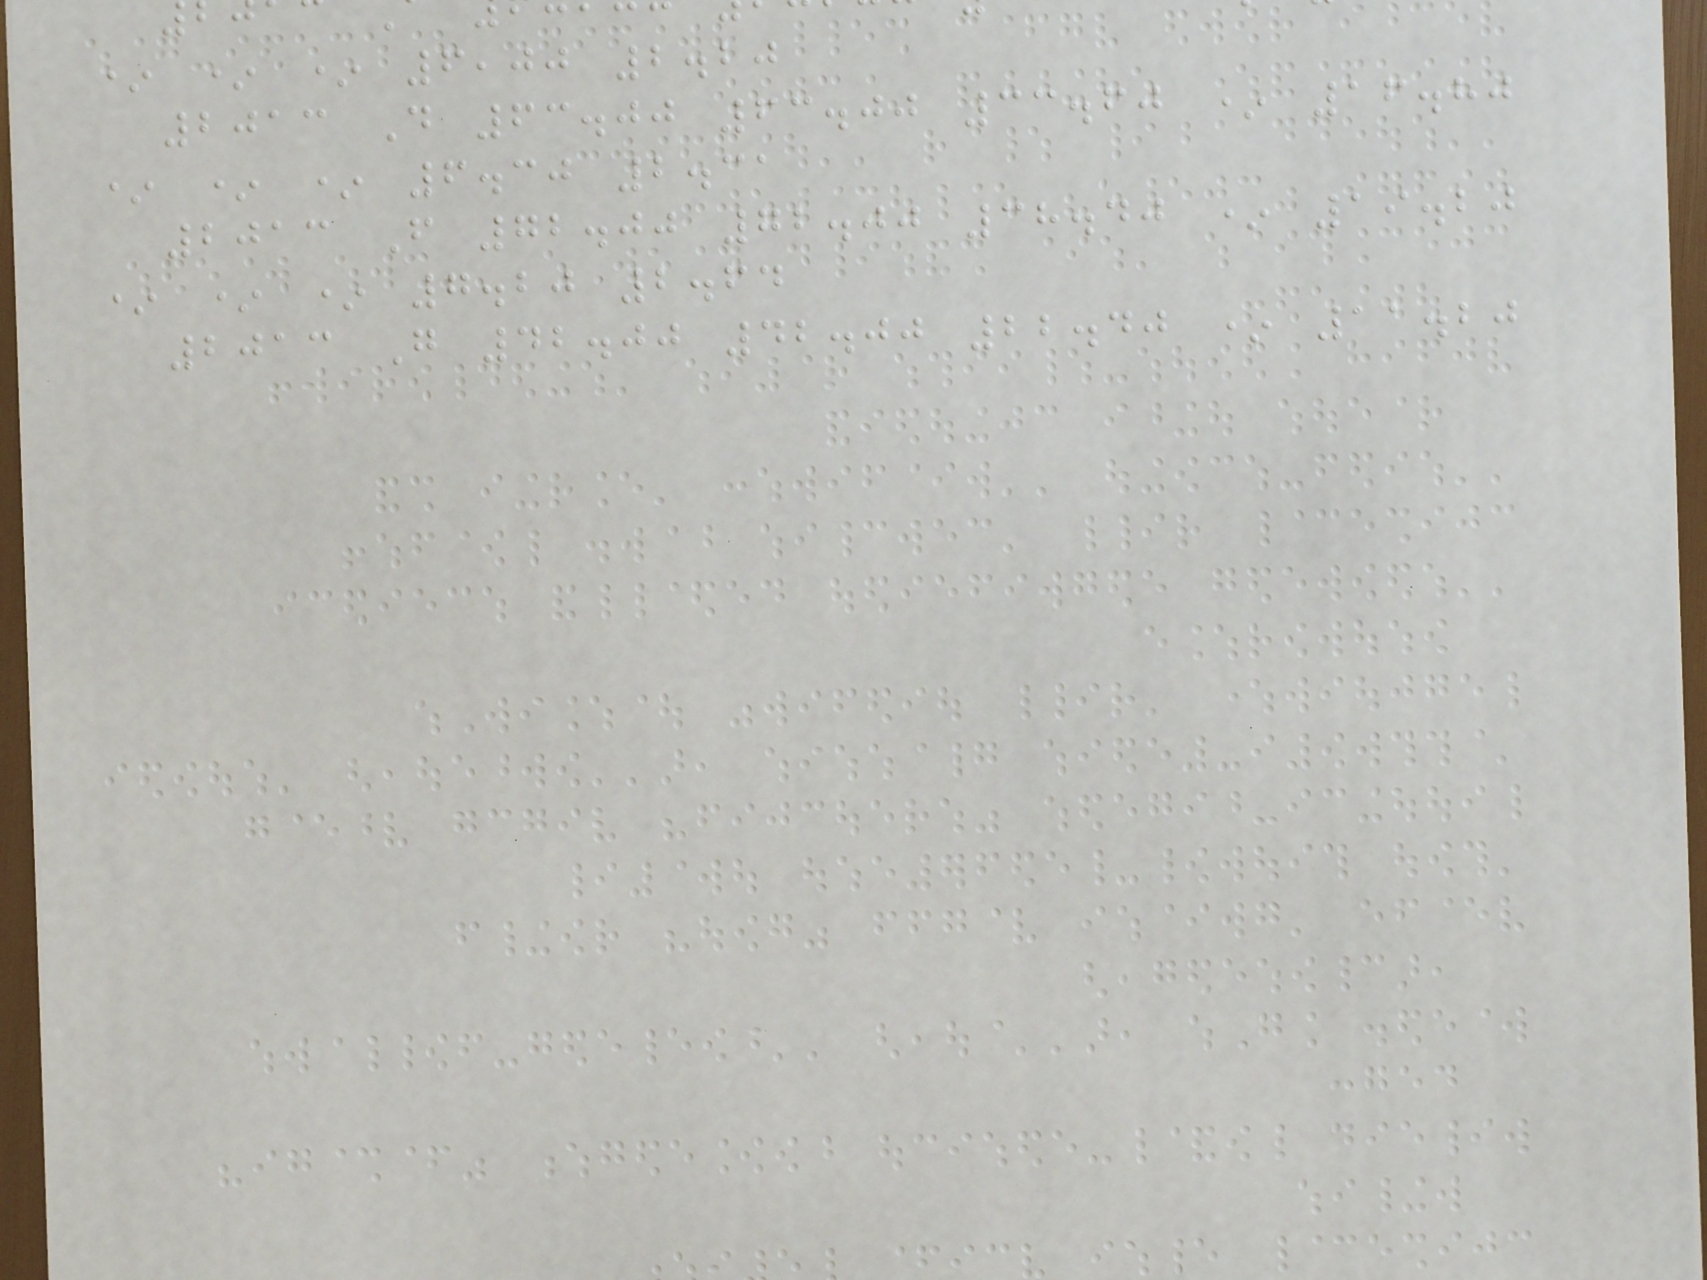* * * 6,00 2.20
2013 D 63.00 63.00 33.60 * 16.80
* * * 6.30 2.31
2013 F 72.00 72.00 38.40 * 19.20
* * * 7.20 2.64
2013 G 42.00 42.00 22.40 * 11.20
